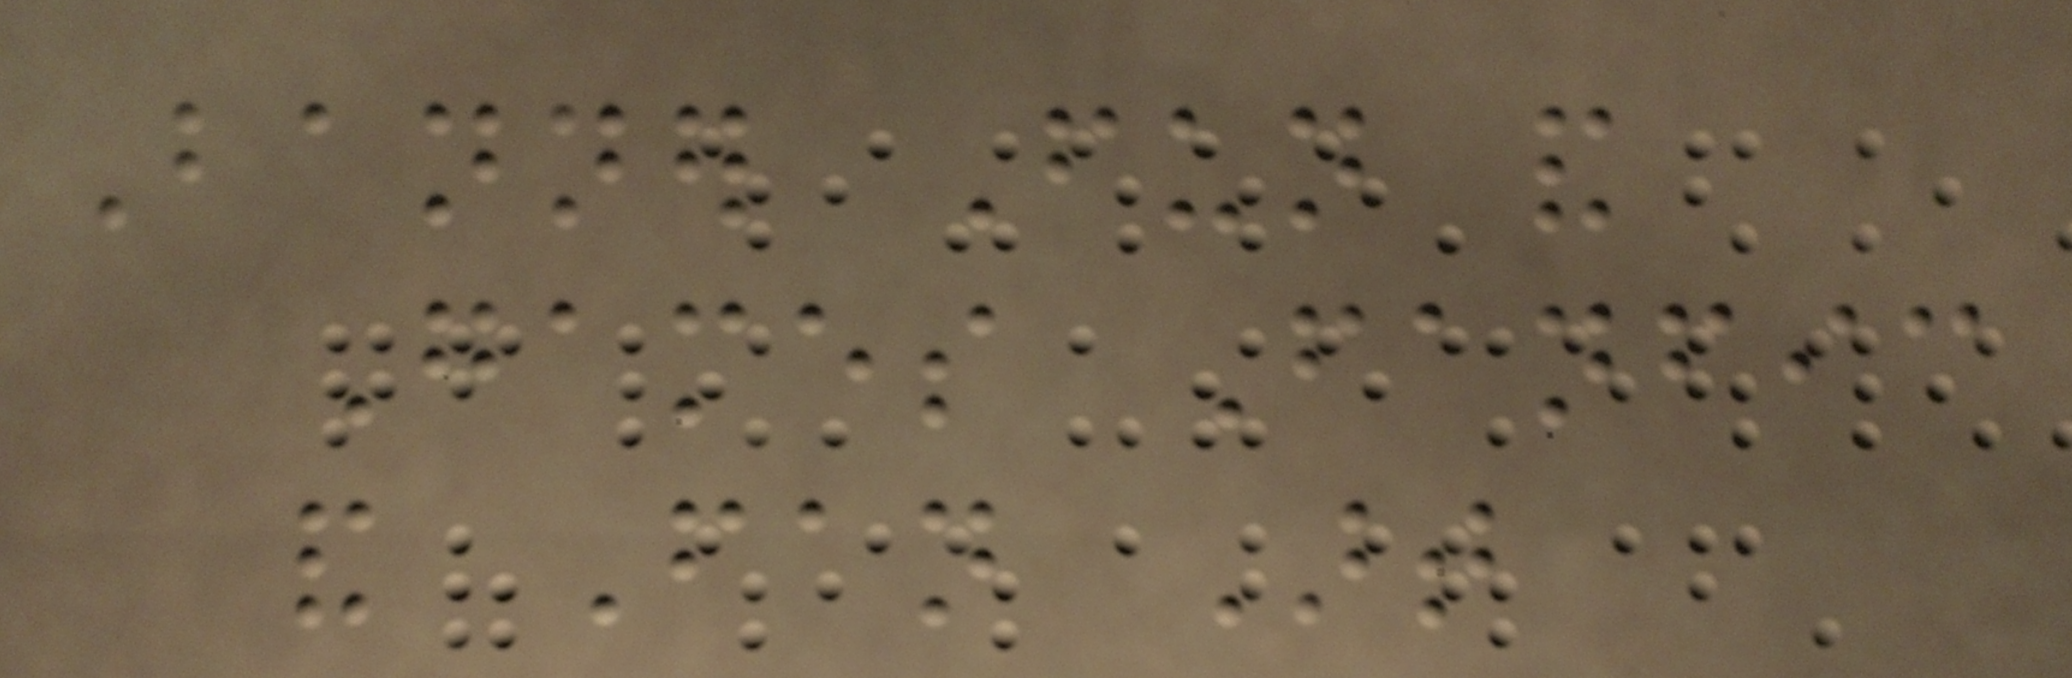Banner Fun and
Games Fanfic
and Fan Art
